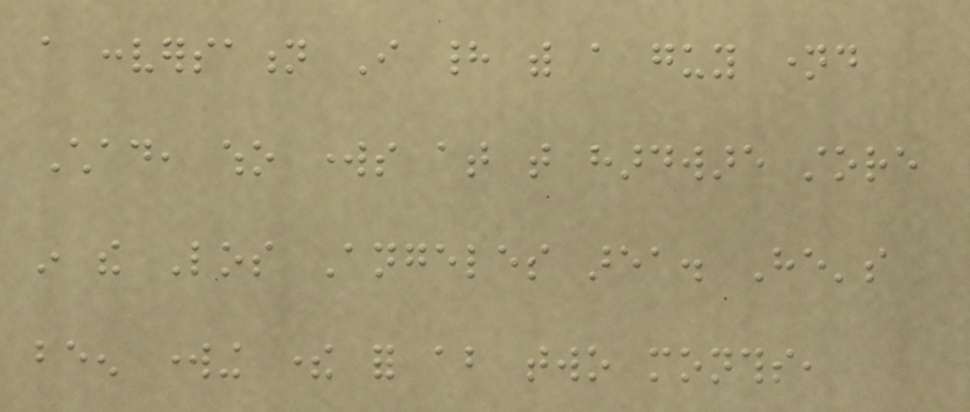a conversation I had with a guy named
Chad, who works at that hardware store
in the Los Angeles area. He's
been working there for about two months,
